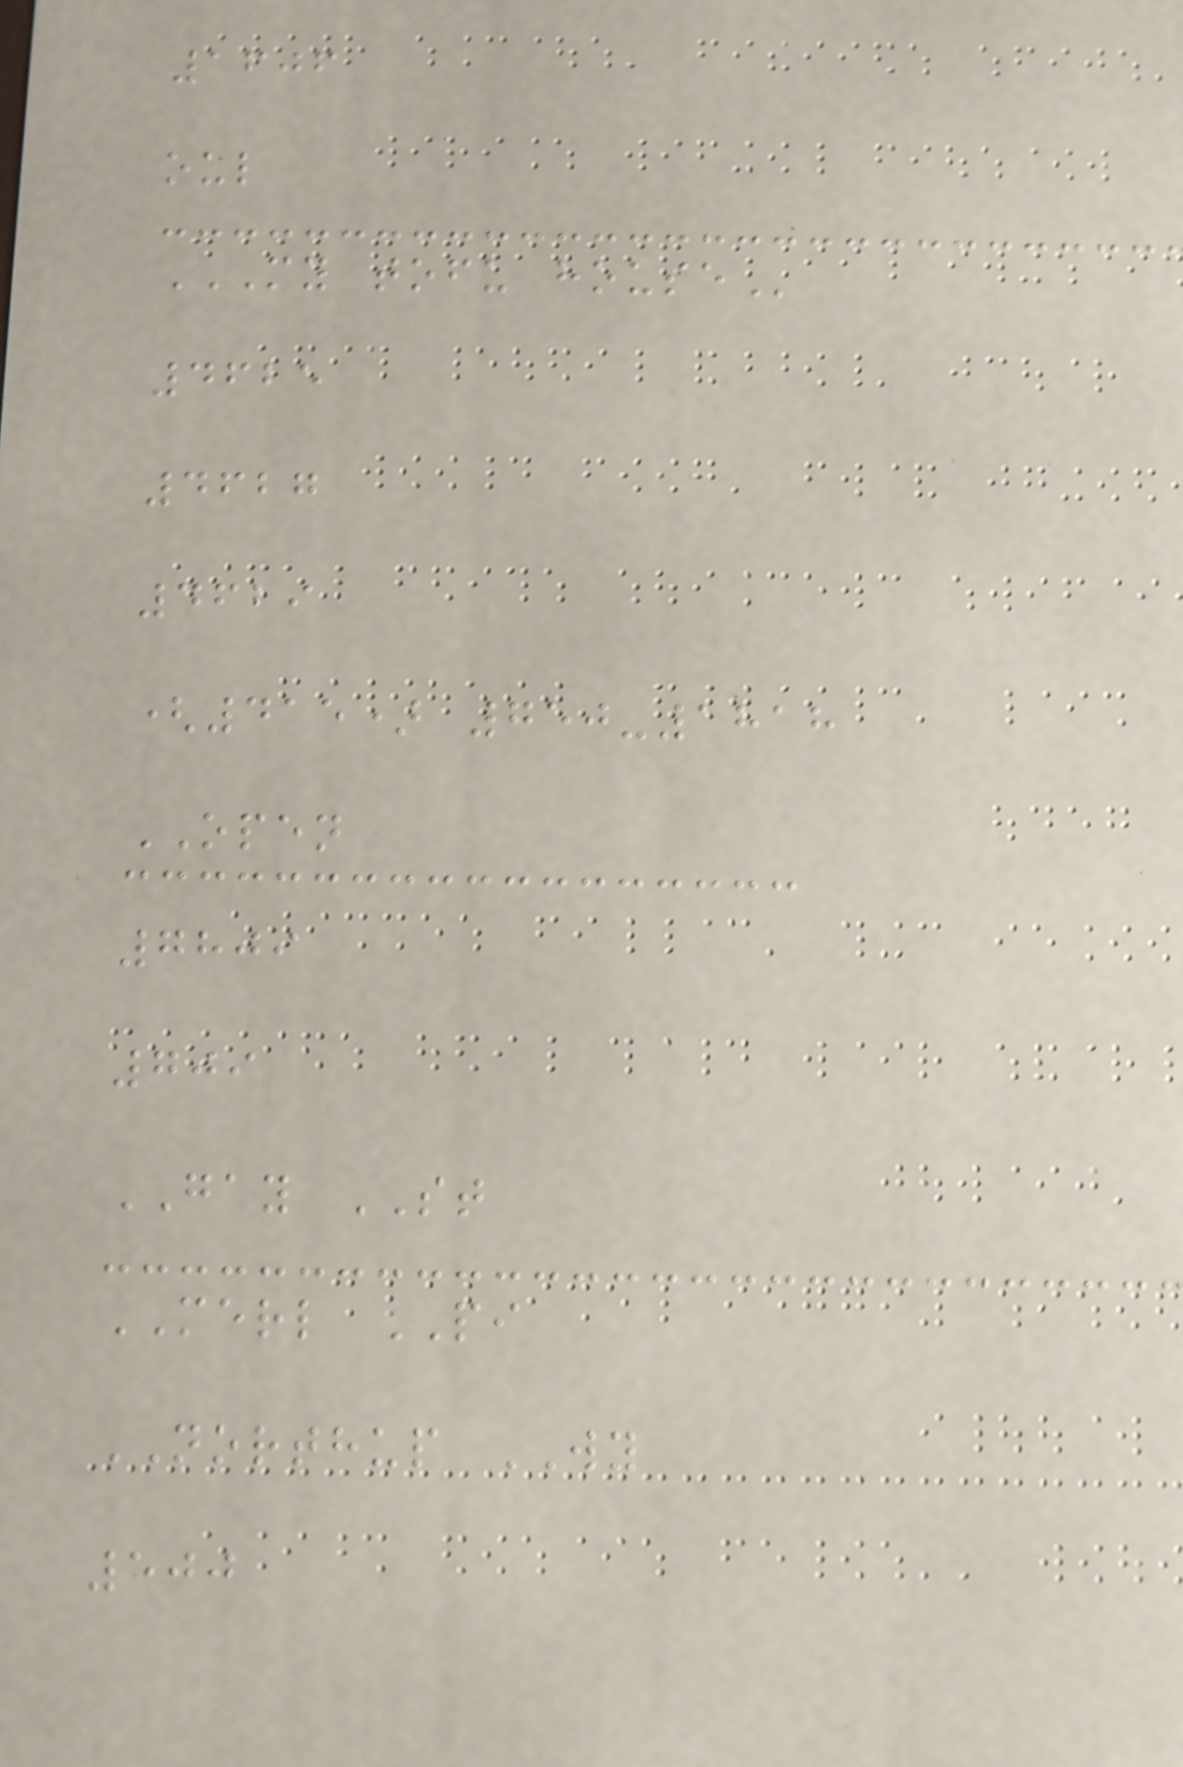1606
oul
MY TOFU HOUSE
4625
4627
4629
(415) 750-1818
OPEN
7809
709
GAY ST
MERL PI
NORTHUP WY
500
